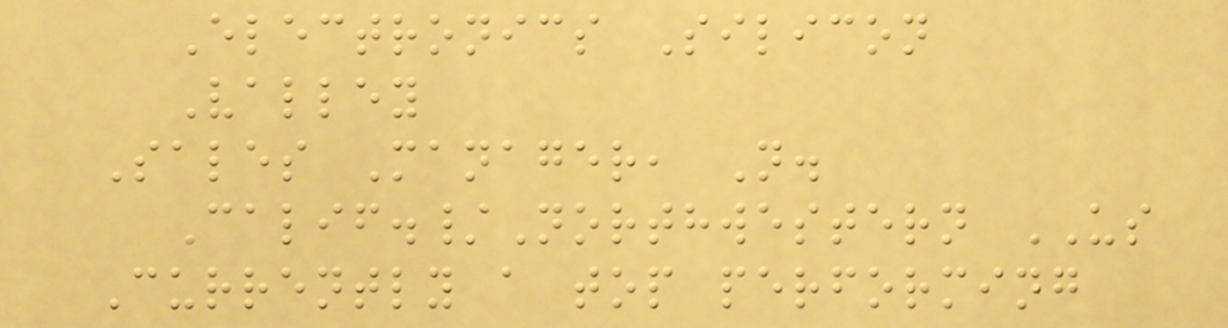Electronics Silicon
Valley
Sales Manager, N.
Calif./Northwestern US
Currently a top performing
